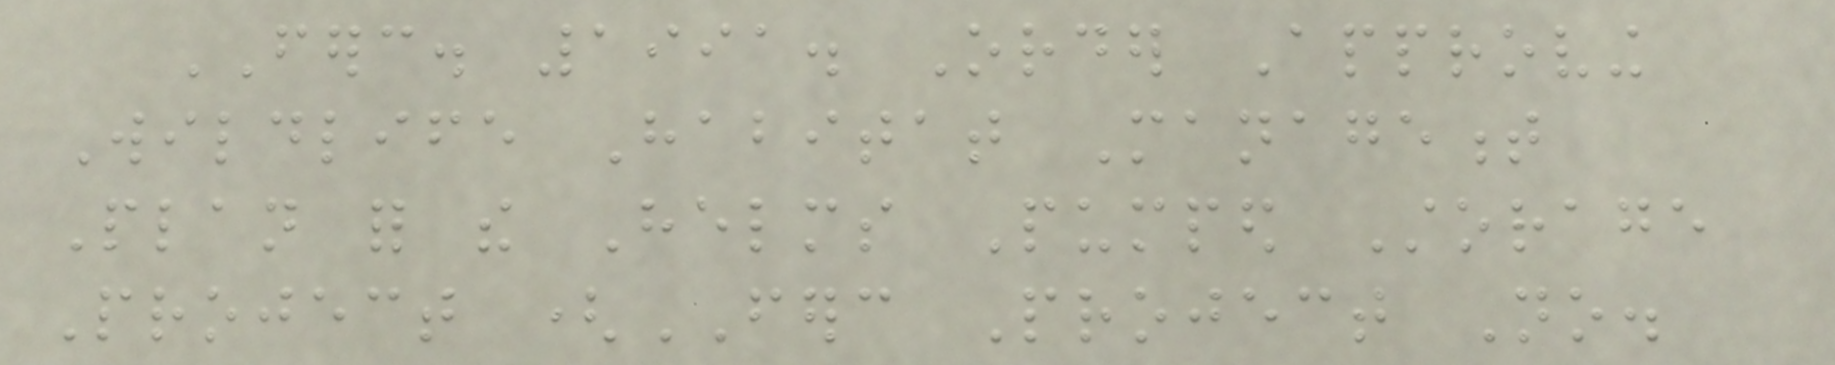FERC. 1991. Order Approving
Wildlife Habitat Management
Plan for the Helms Pumped Storage
Project (FERC Project No.
